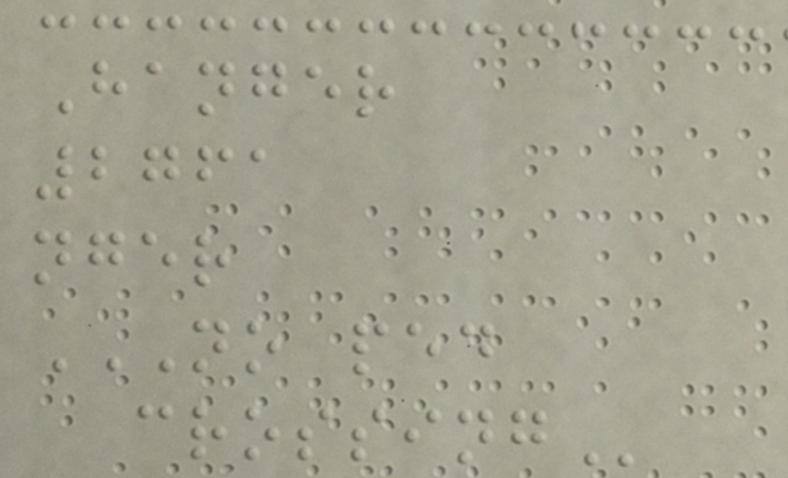Hanger
2761
nger
NO PED
CROSSING
